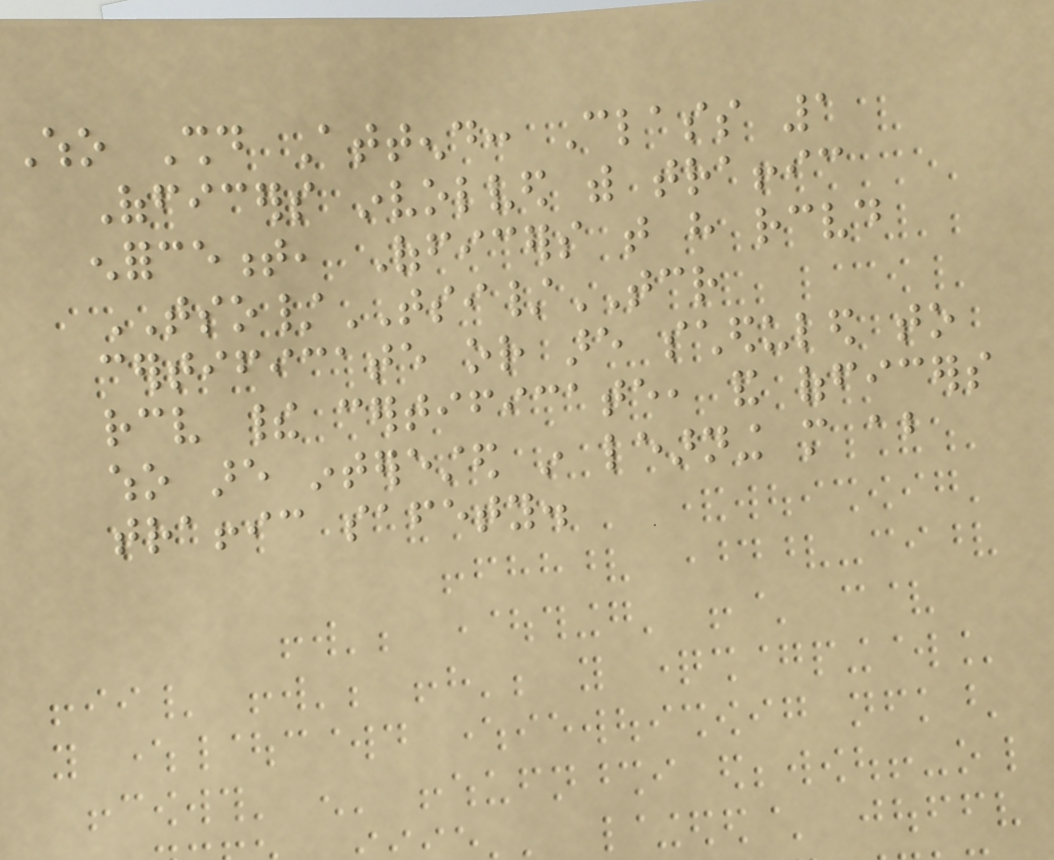Who Should Attend: Class 1
Officers involved with traffic
enforcement, Officers that have received
TSO/TSI/TCR
certificate or are scheduled to
receive their certificate, and officers
who are interested in learning more about
traffic safety.
